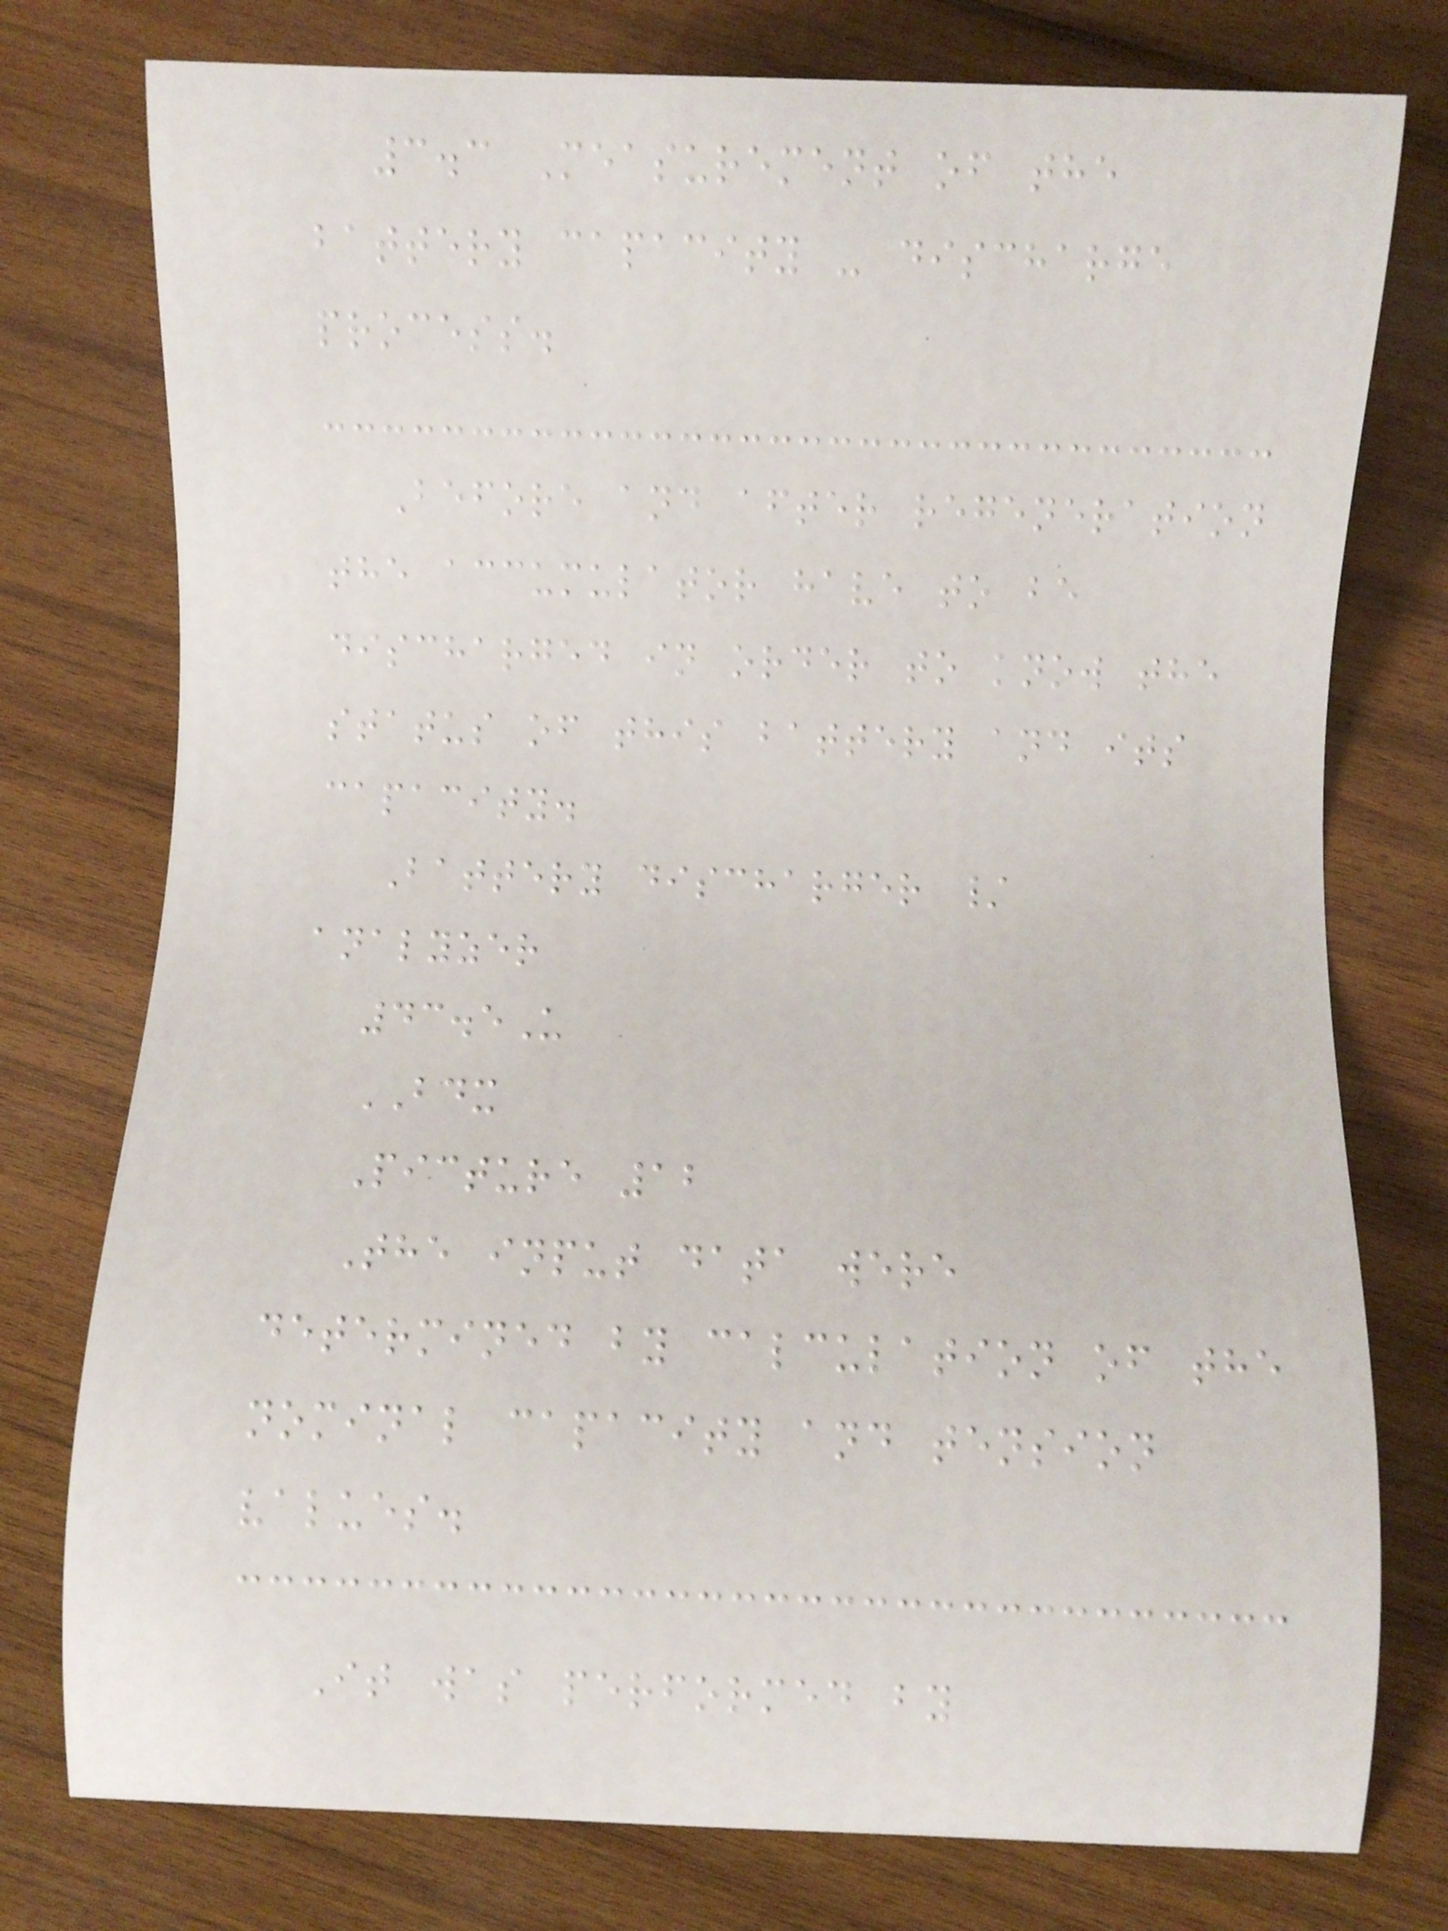3.3 Measurement of the
battery capacity - discharge
process.
Before and after regeneration
the accumulator have to be
discharged in order to know the
status of this battery and its
capacity.
Battery discharger /
analyzer
43.5U
BDX
Picture 12
The input data were
determined by calculation of the
nominal capacity and tension
values.
It was performed by
